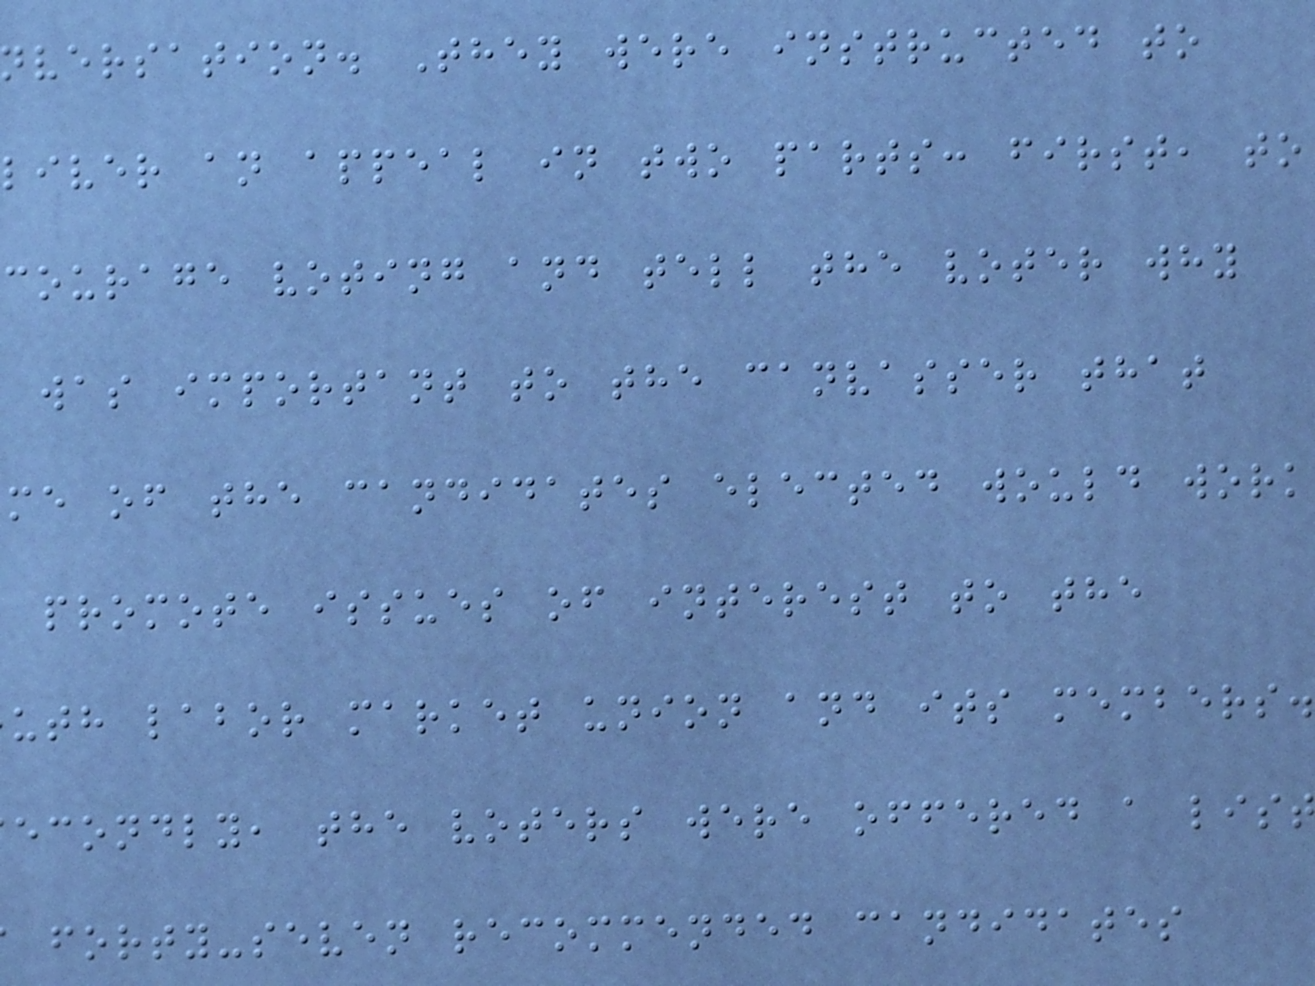versation. They were instructed to
liver an appeal in two parts: first, to
courage voting and tell the voter why
was important to the canvasser that
me of the candidates elected would work
promote issues of interest to the
uth labor market union and its members.
econdly, the voters were offered a list
forty-seven recommended candidates
